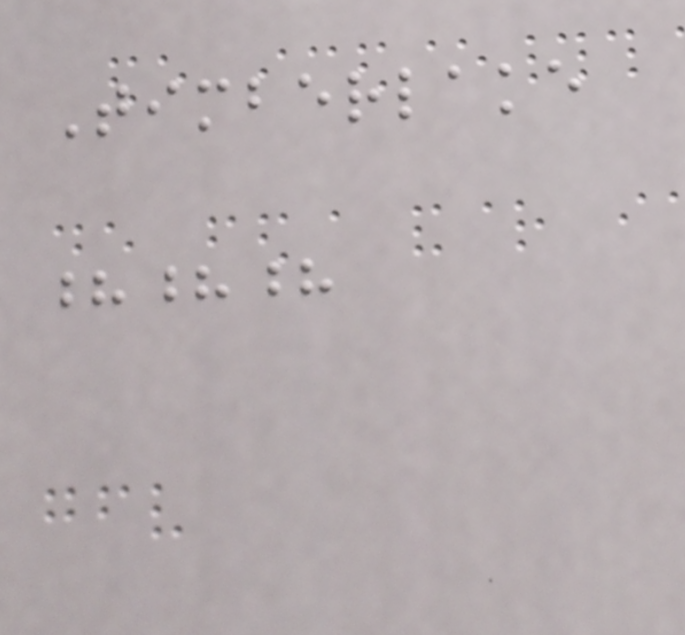Timberlake
???
